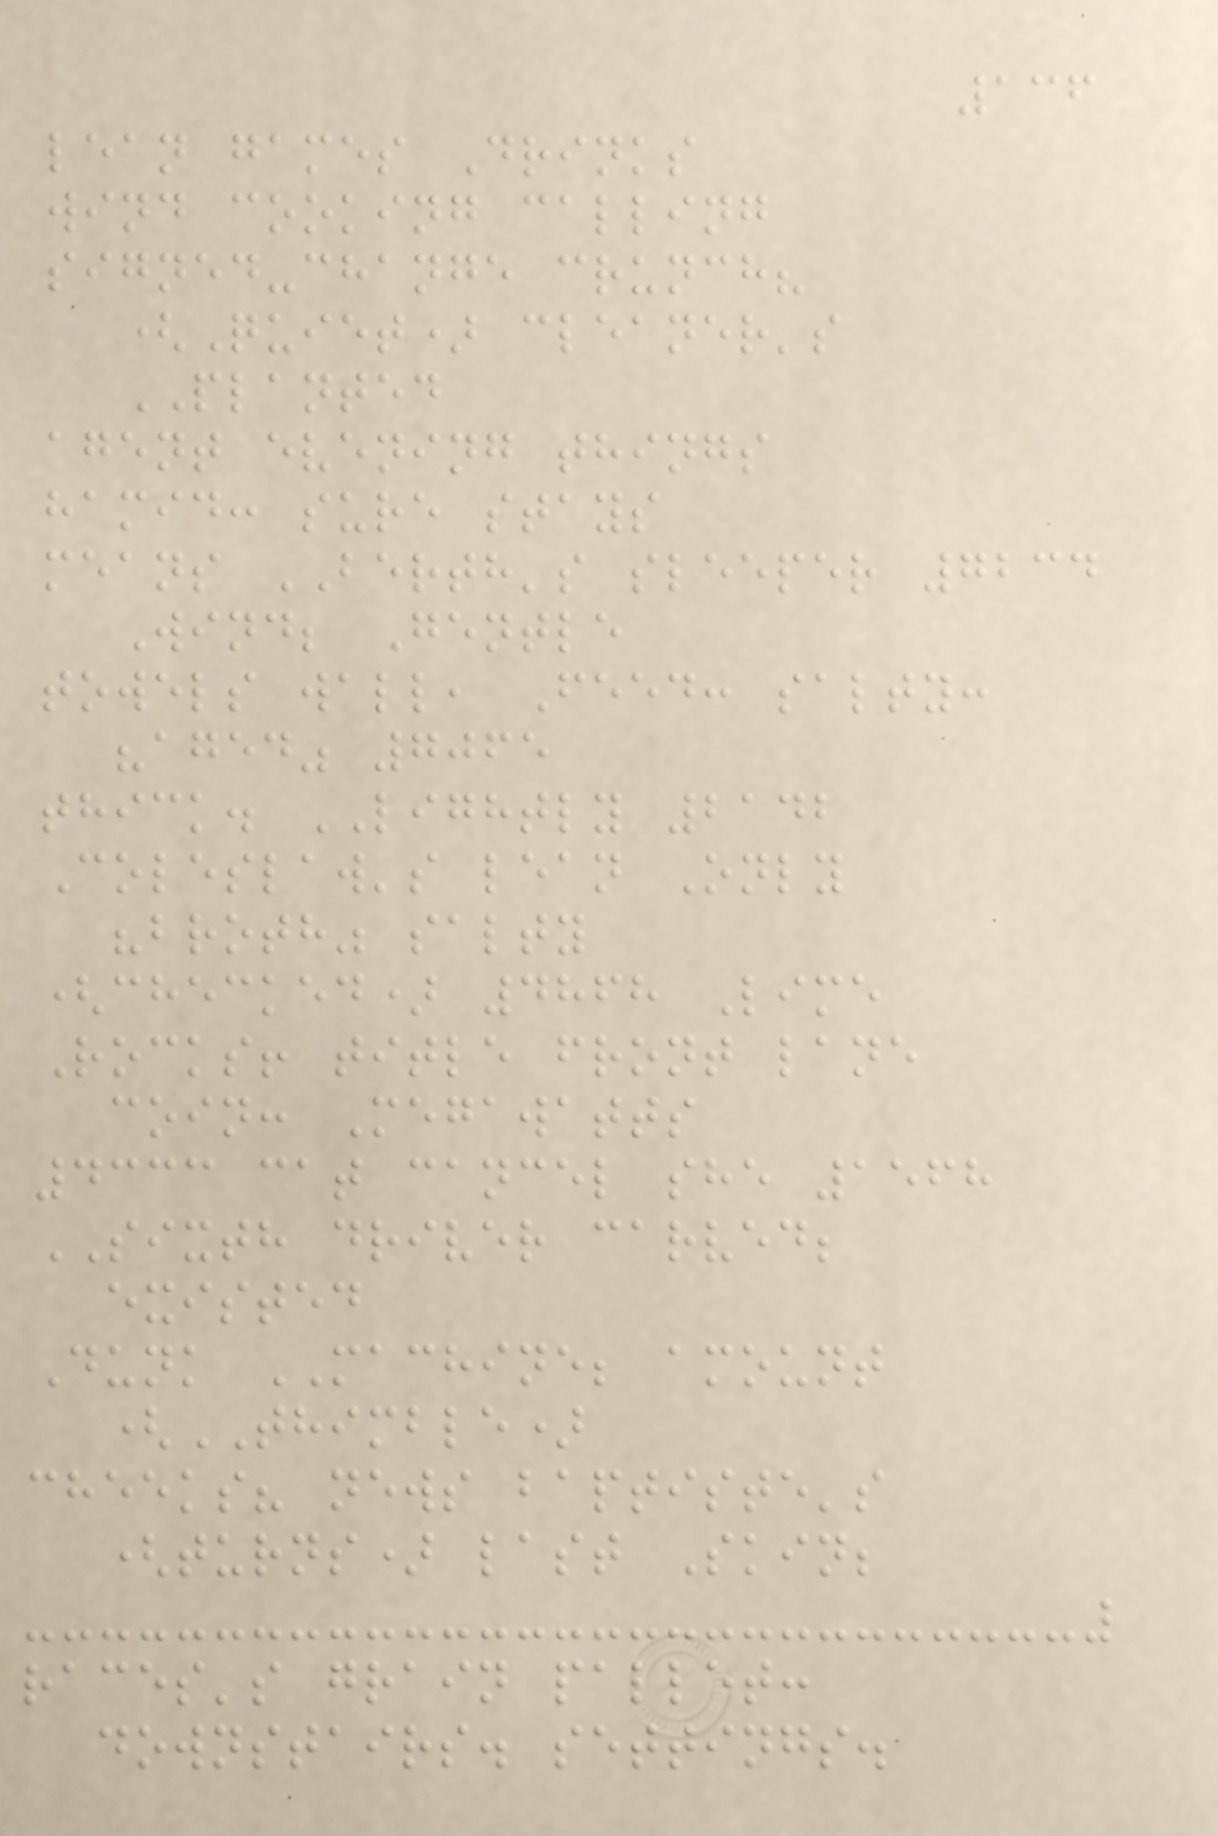136
lean games Drinks
wind cooking calling
signed-change crunch?
(Quiet) cleaner's
PLANTED
agent evening things
hamid: sure stays
means BERTH's sleeper 7234
Wind; Gentle
towels wall, Feed: salty:
"aged" 7065
thick. LIGHTLY 2142
Coleslaw's lean Only
"broth" salty
(checked) 4868 Lime
Rocks! title front lane
coin: Megawatts
4333 cat cancel she 1568
SIXTH driver carved;
existed
Dunk MACHINE; amount
(THIMBLE)
cheeks? news baptiste's
(turns) last Skin;
races's grain pallet:
downstairs. settings.
